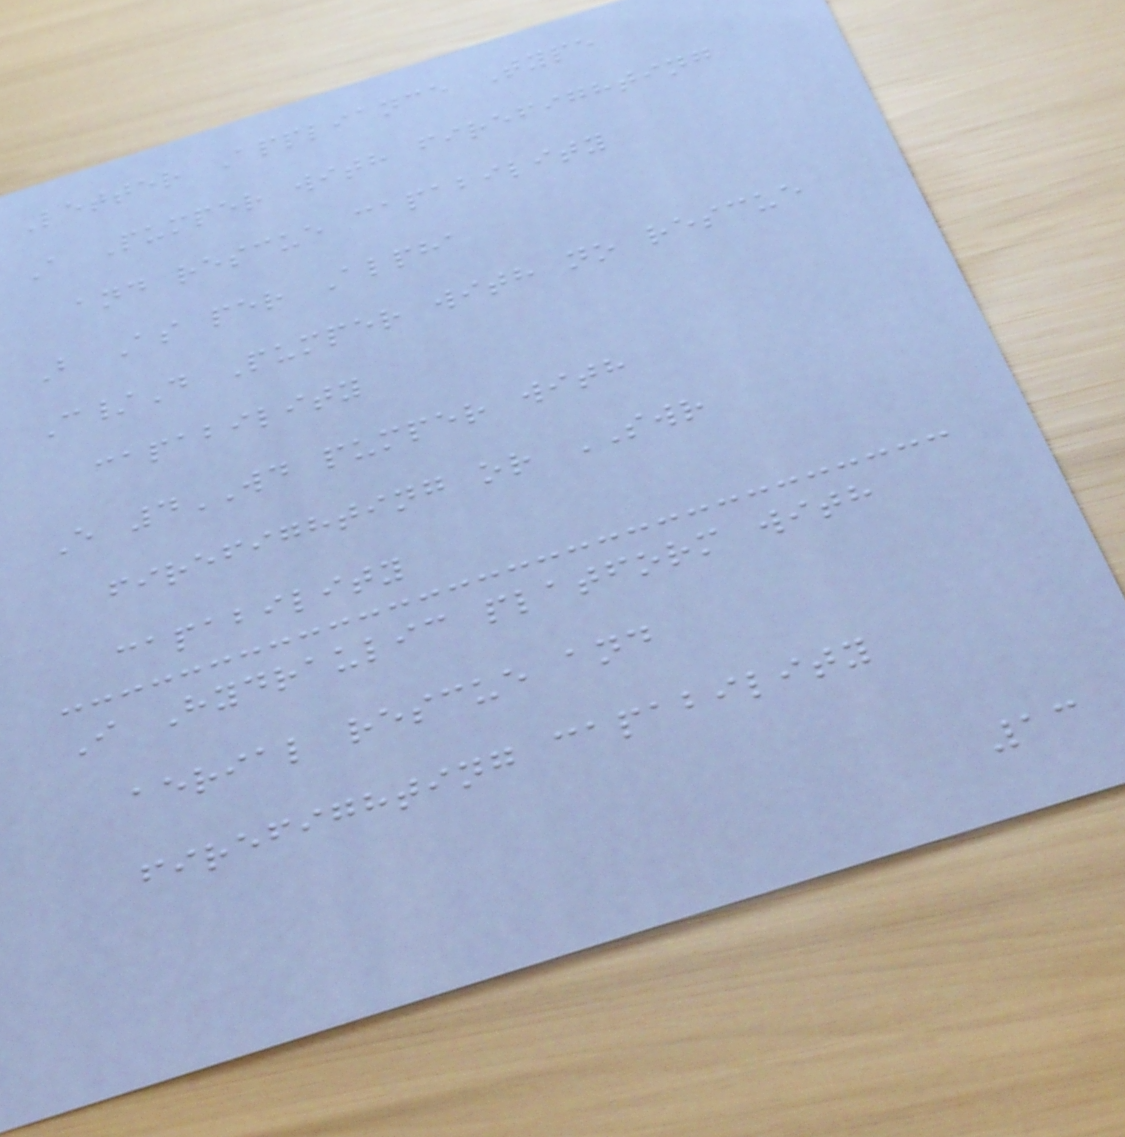Letter Appliance Type
A Pumper with firefighting
and rescue capability
B As per Alpha
C/D Pumper with no rescue
capability
E 4WD pumper with
firefighting or SWR
capability
I Hydraulic platform with
aerial rescue and
firefighting capability
13
